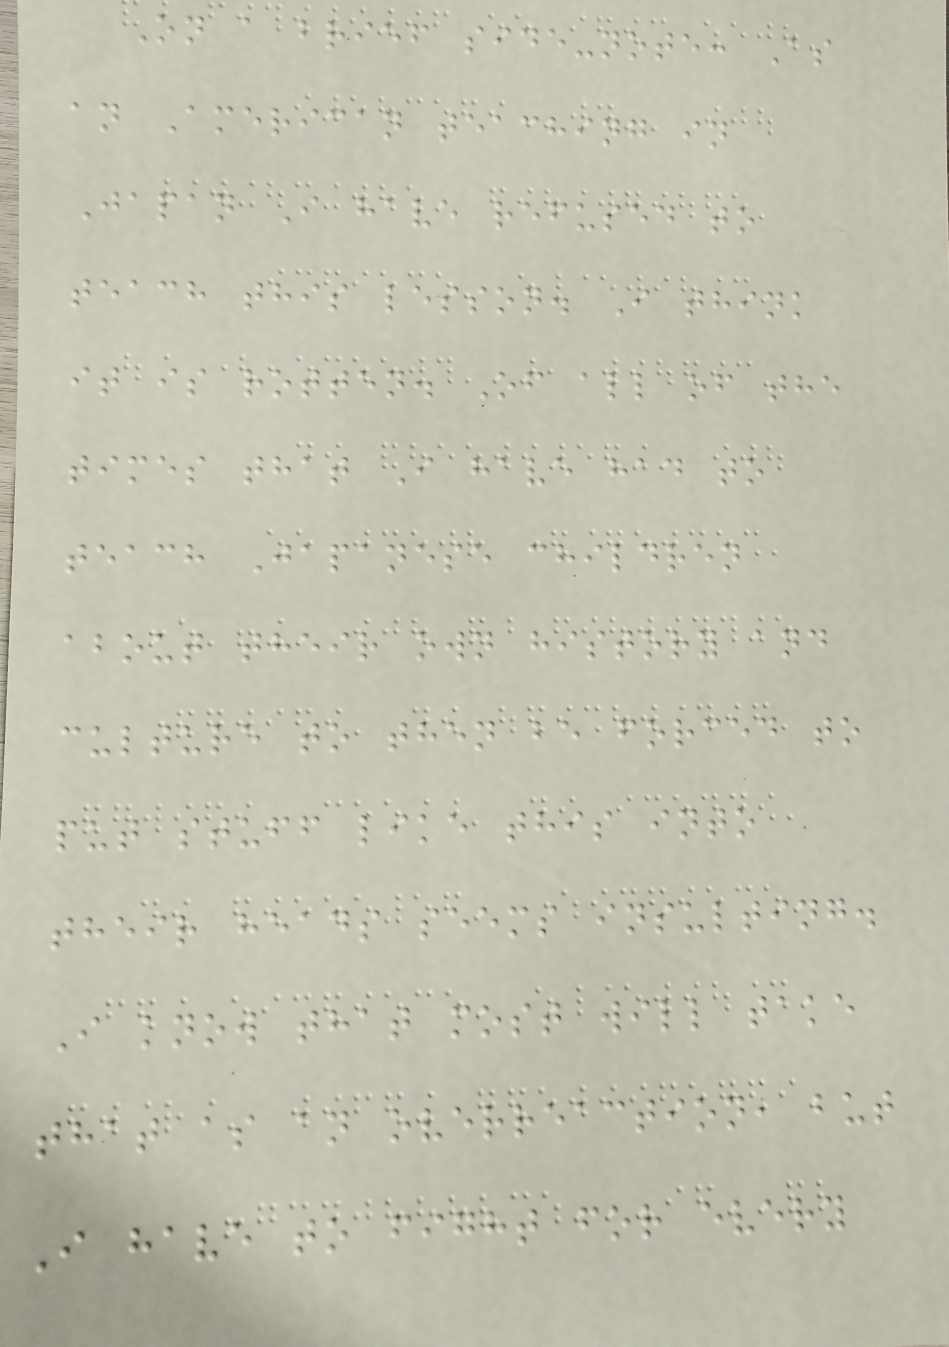On a brief side-note: As
an American teaching in
Japan I have refused to
teach this lesson. I think
it is rotten. Of all of the
times that I have had to
teach Japanese children
about their own history and
culture to then be forced to
put stuff like this into
their heads seems insulting.
I know that most will take
that as an overreaction, but
I have to fight for every
